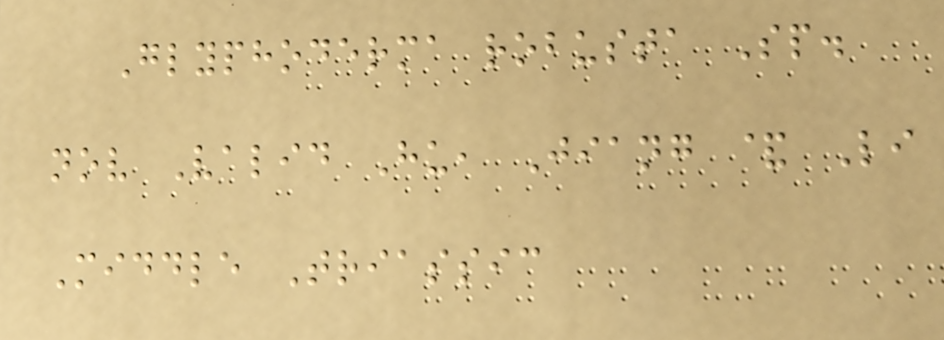Glyphoderma robusta Sp.
nov Valid Hu, Jiang & Li
Middle Triassic
